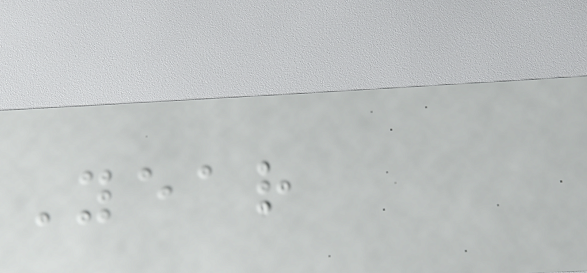Year
